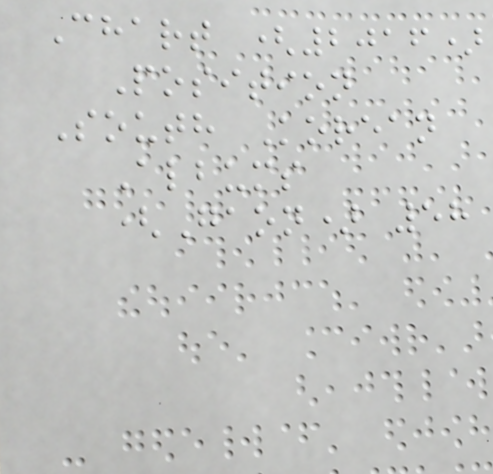Chart (2016)
Position
South Korean
Albums
(Gaon) 58
